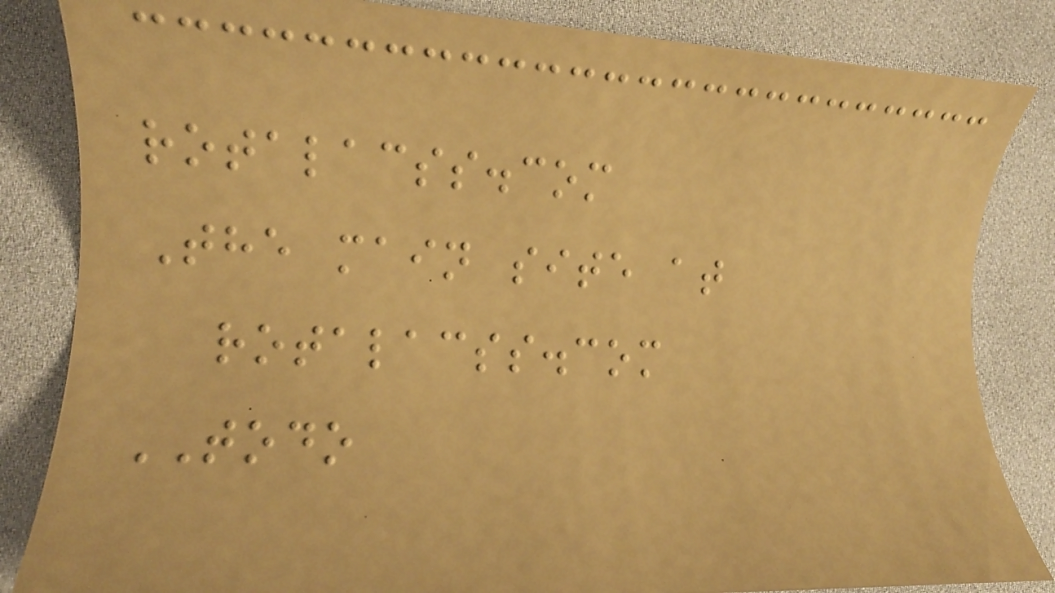rotalacss.com
The main site at
rotalacss.com
TODO
